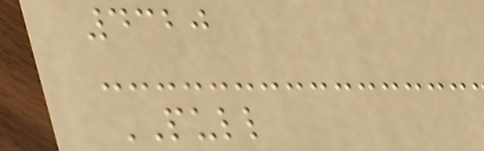4320
PULL
